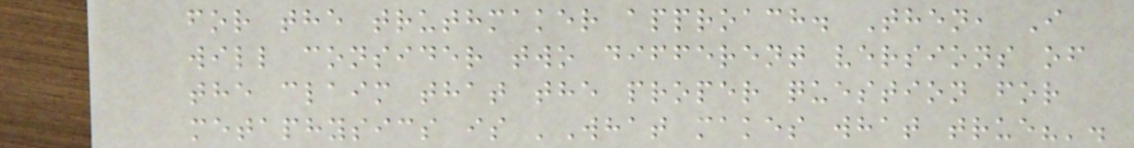for the truthmaker approach. Then, I
will consider two different versions of
the claim that the proper question for
metaphysics is 'What makes what true?'.
